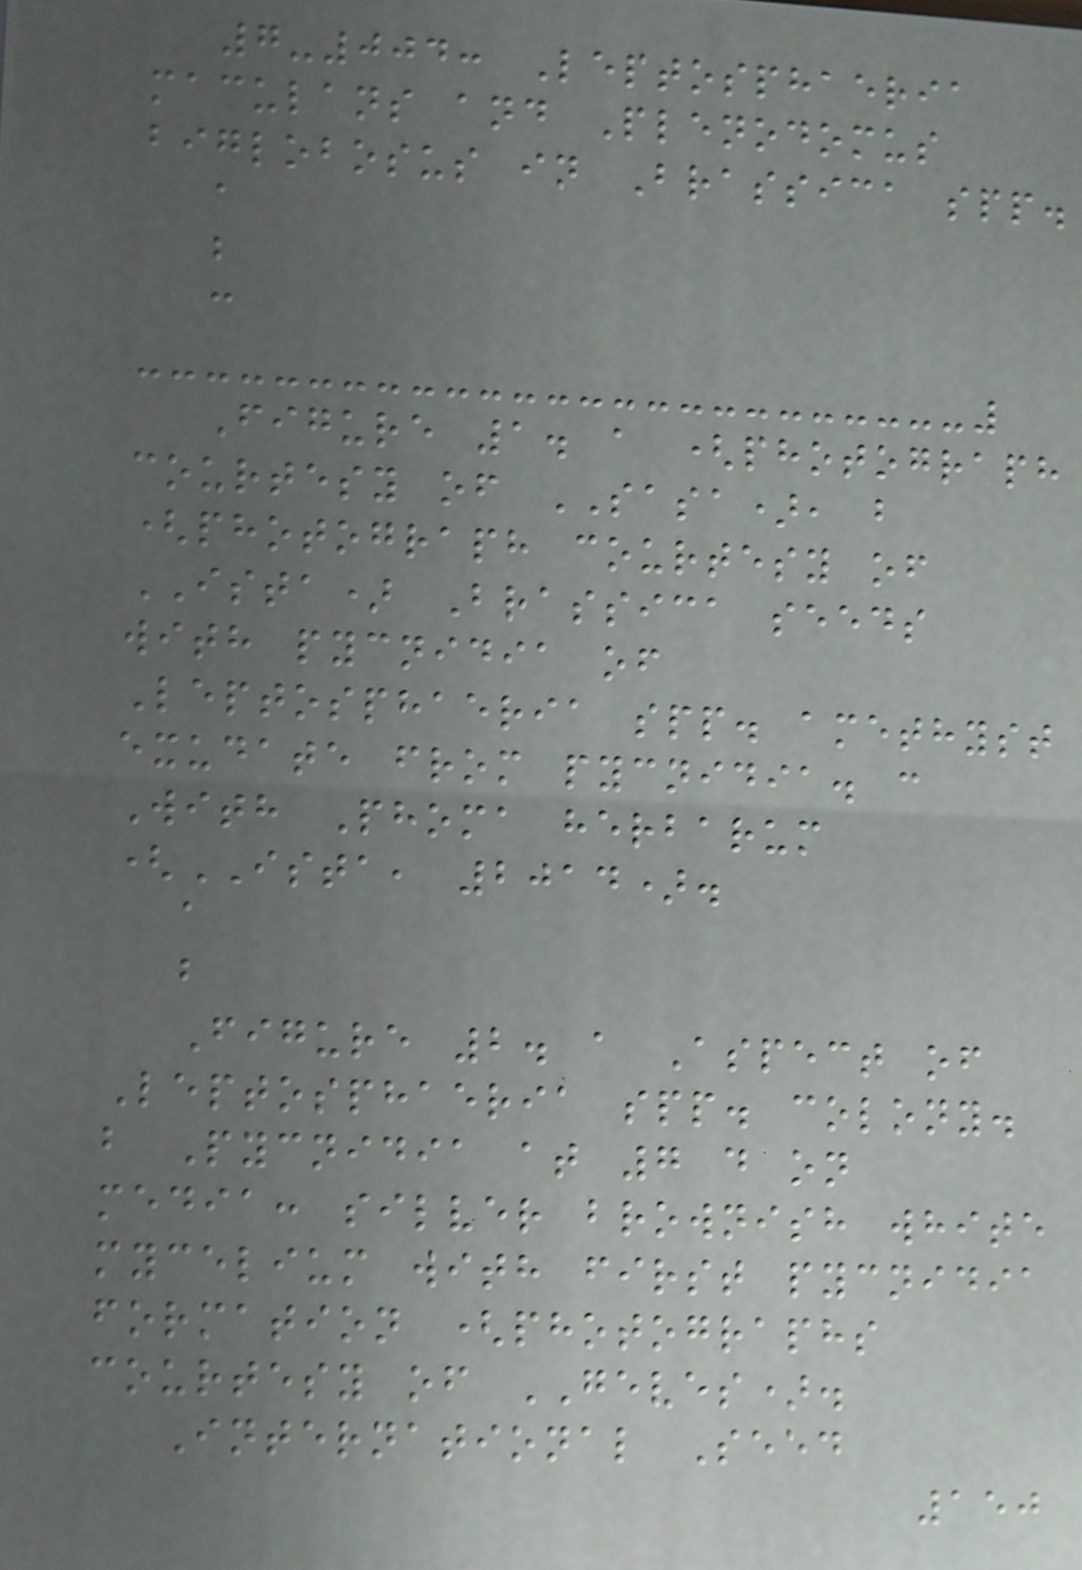7-004: Leptosphaeria
maculans and Plenodomus
biglobosus in Brassica spp.
a
b
c
Figure 1. a (photograph
courtesy of SASA), b
(photograph courtesy of
ISTA) Brassica seeds
with pycnidia of
Leptosphaeria spp. amethyst
exudate from pycnidia. c
With Phoma herbarum
(ISTA, 2014).
a
b
Figure 2. a Aspect of
Leptosphaeria spp. colony.
b Pycnidia at 7 d on
media: silver brownish white
mycelium with first pycnidia
formation (photographs
courtesy of GEVES).
International Seed
150
